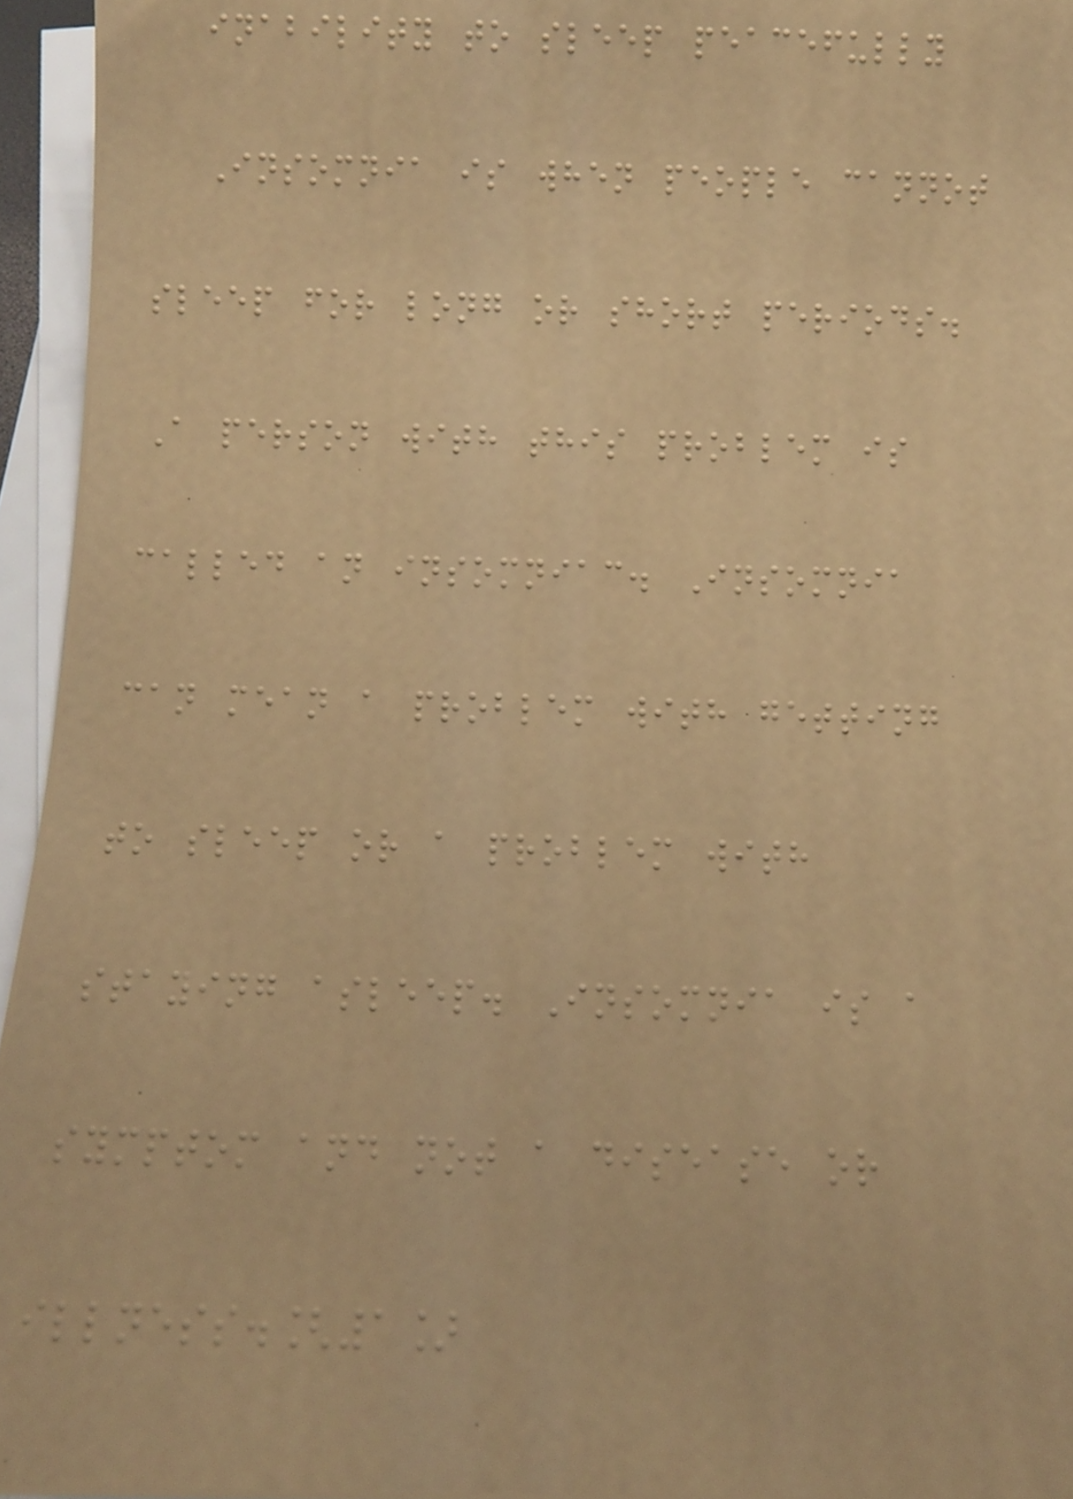inability to sleep peacefully
Insomnia is when people cannot
sleep for long or short periods.
A person with this problem is
called an insomniac. Insomnia
can mean a problem with getting
to sleep or a problem with
staying asleep. Insomnia is a
symptom and not a disease or
illness.[1]
